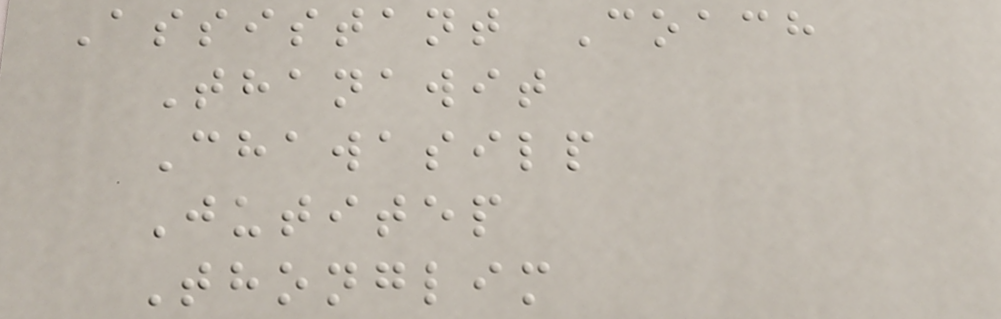Assistant Coach
Thanawit
Chawasilp
Jutitep
Thonglim
